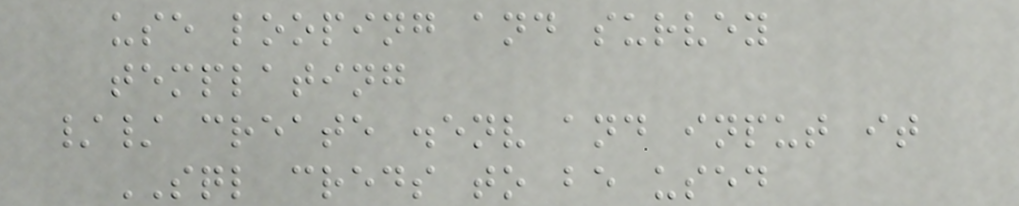use looping and survey
templating
// create .env and input it
SQL creds to be used
